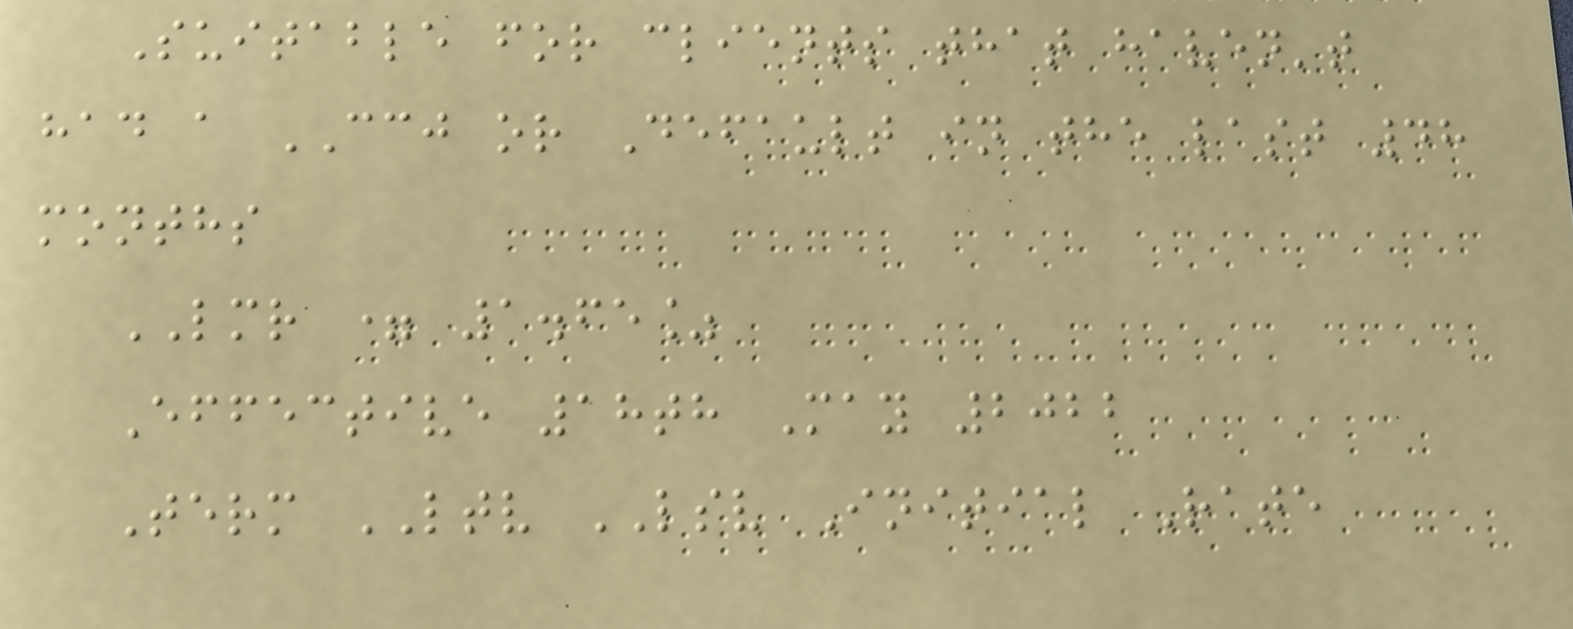Suitable for clients that haven't
had a CCJ or Default in the last 48
months
LMR = 1.65%
Effective 18th May 2022
Term LTV LSV Initial Rate
